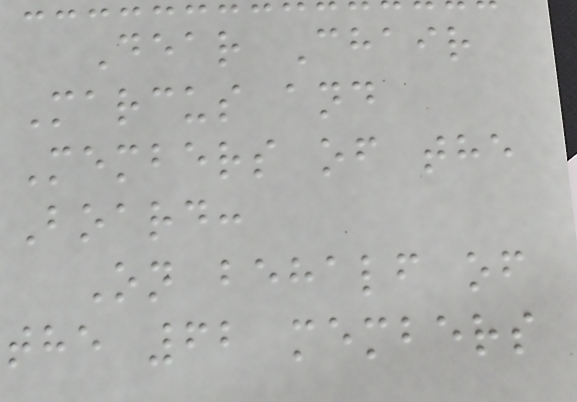Dear Chair
Marcus and
Members of the
Board:
On behalf of
the 62 members
